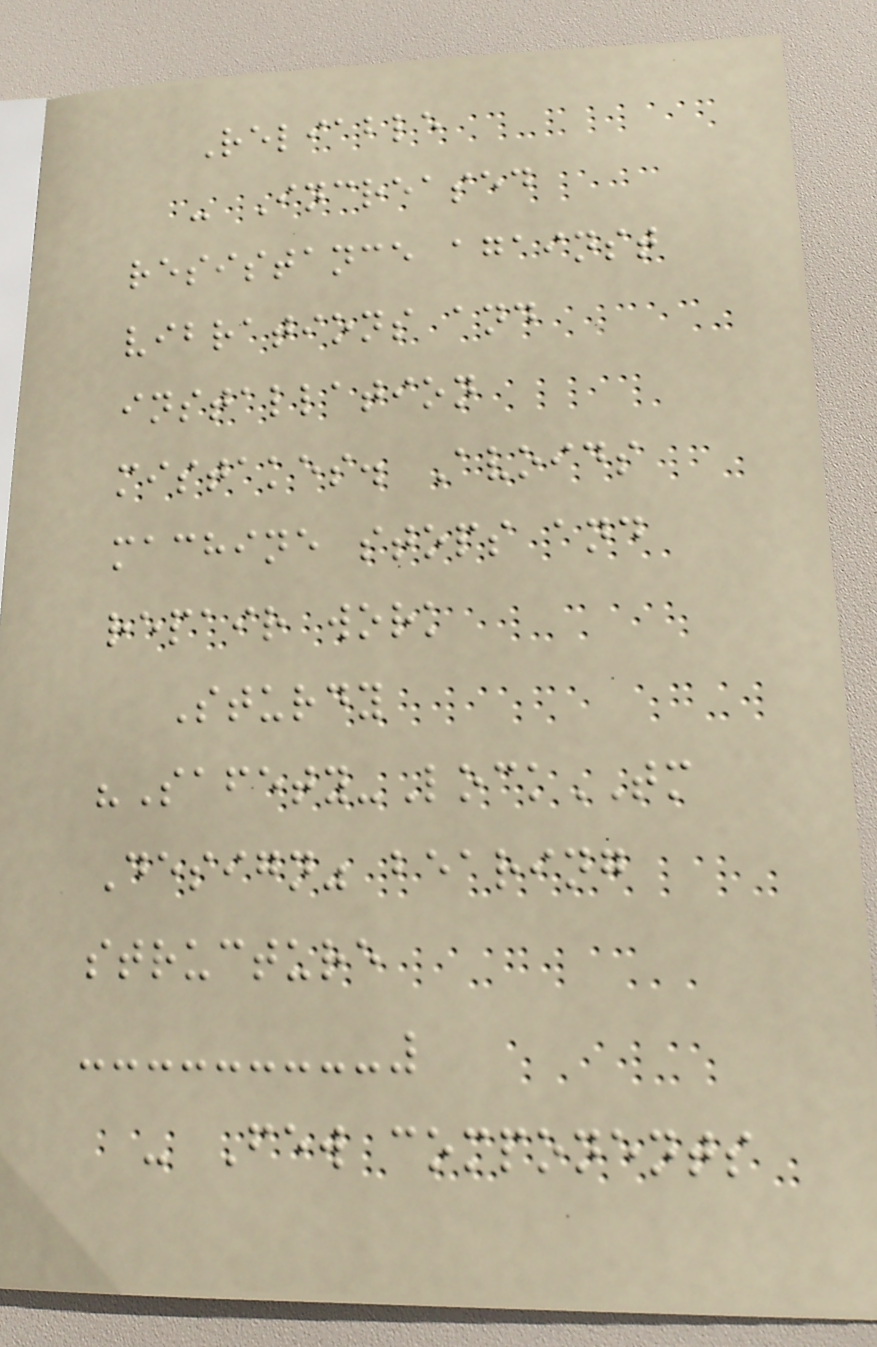Reliable
- Increased
resistance against
vibrations and
installation
mistakes. Avoids
machine stops and
repair work
Sturdy
"Safety-LockTM
Design" bearing
structure
- Few components
